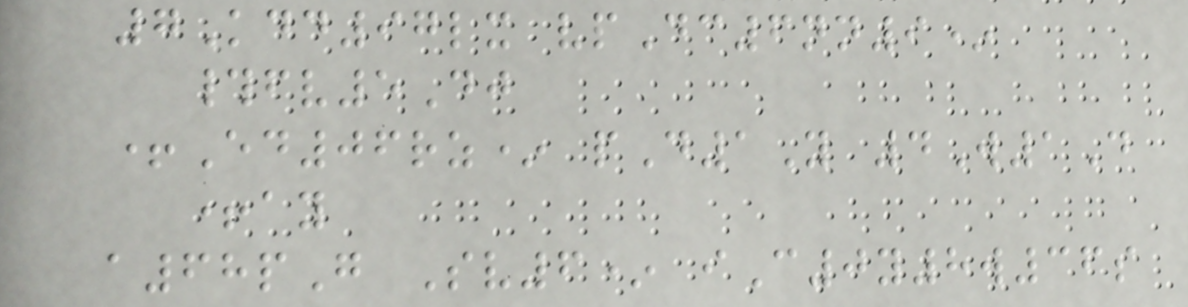7Kdd97lx vpDc6nn9*
#fv5Dj
+Ed06rz* pD1Y 4W1D
+ay
a68pG Sv6* iC0y8w36s
